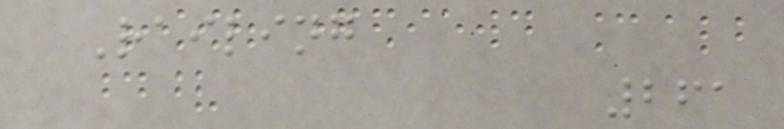Railing
261
